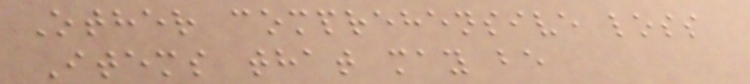Other comprehensive loss
Items that may be
